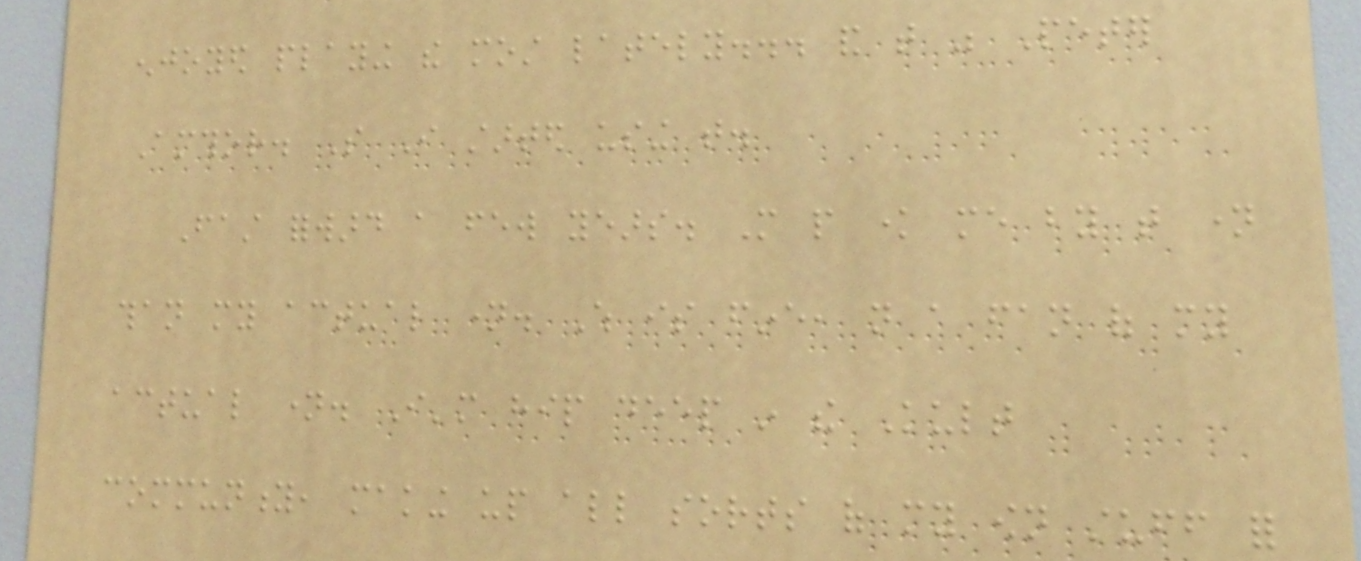enjoyed playing the most lately... and that was Peter
Amthor. So I started using that.
Fast forward a few years. More people know me by that name
than my actual name. Which is fine, not a fan of my
actual name. I'm hip deep in the Kult
community, making up all sorts of my own stuff for
